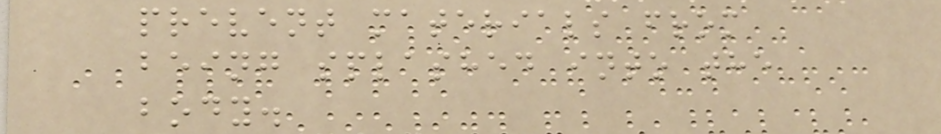prevent materials from
being splashed into the
body.
